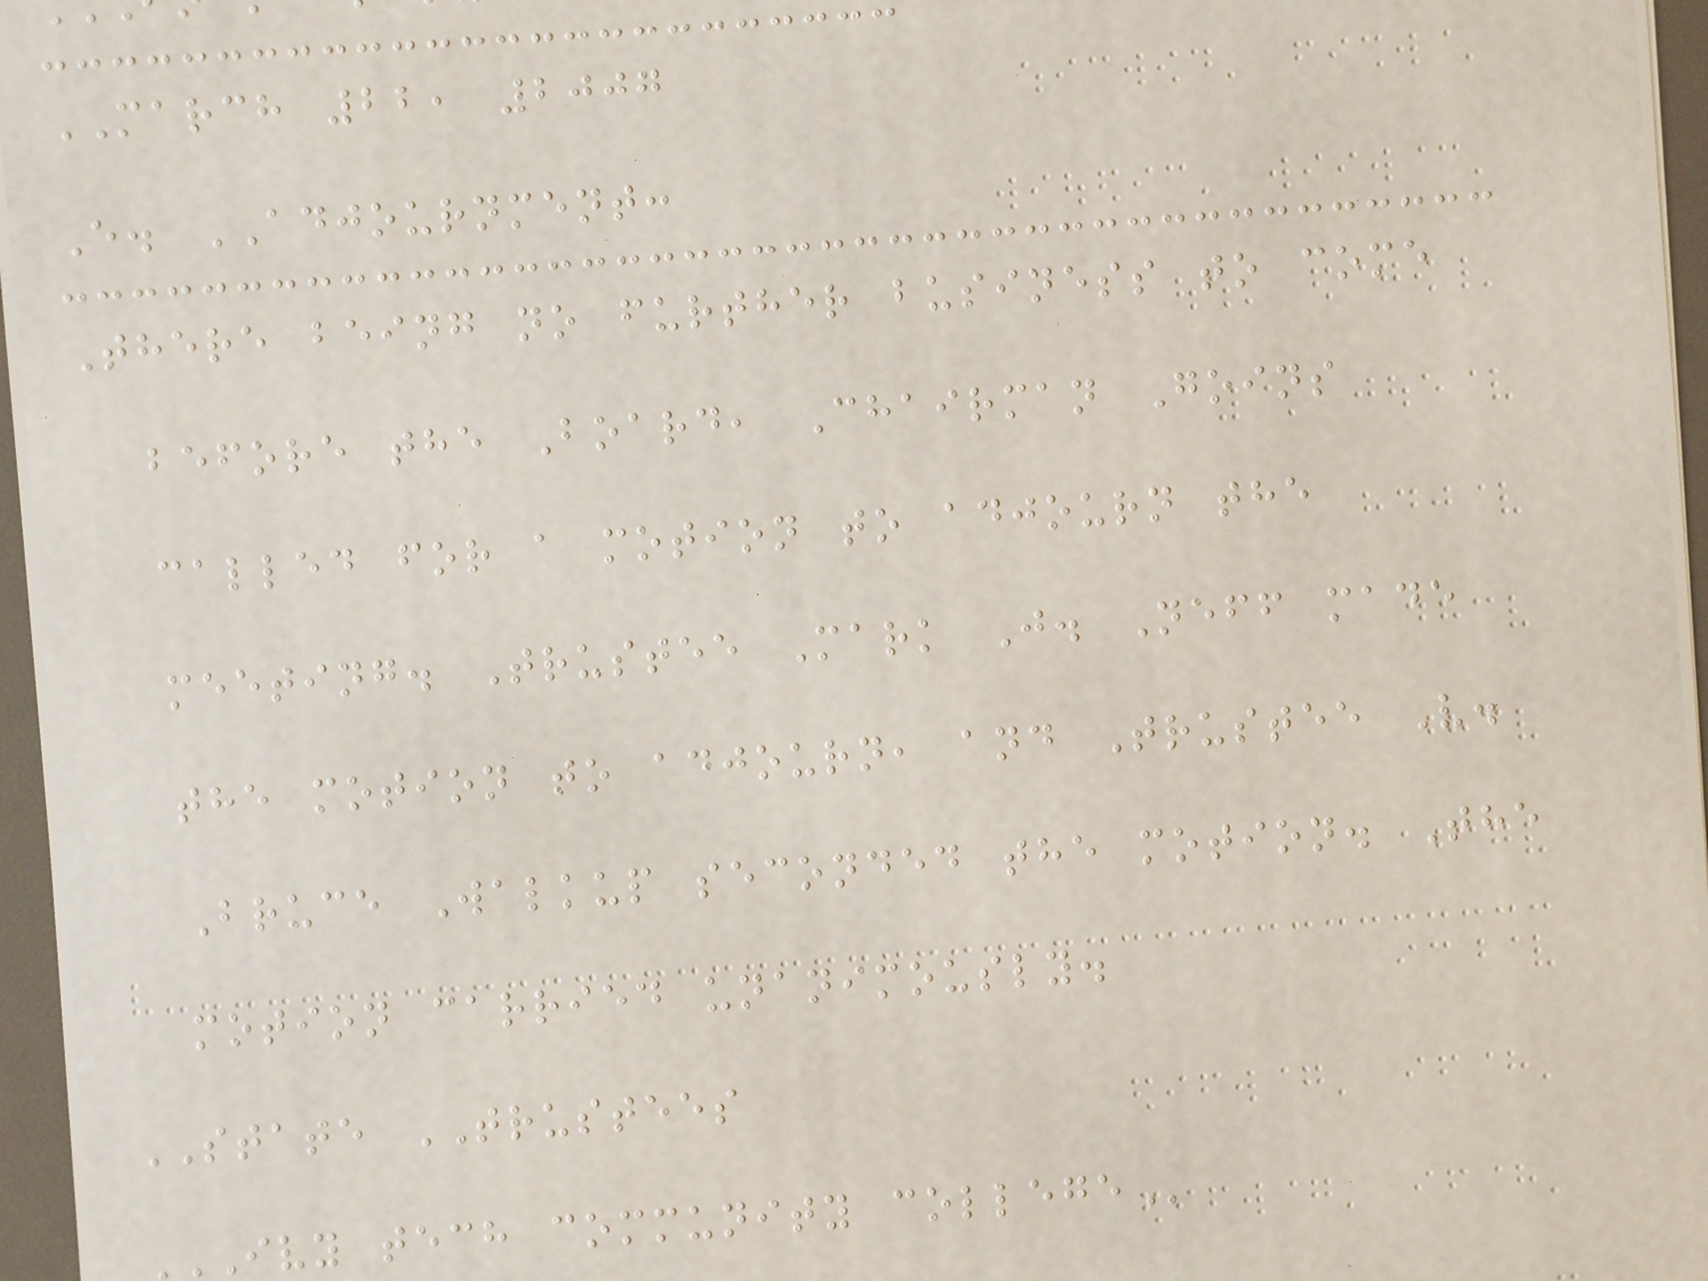MARCH 22, 2007
E. ADJOURNMENT:
There being no further business to come
before the Board, Chairman Goins
called for a motion to adjourn the
meeting. Trustee Mark J. Neff made
the motion to adjourn, and Trustee V.
Bruce Walkup seconded the motion. The
motion carried unanimously.
STATE TRUSTEES
IVY tech community
